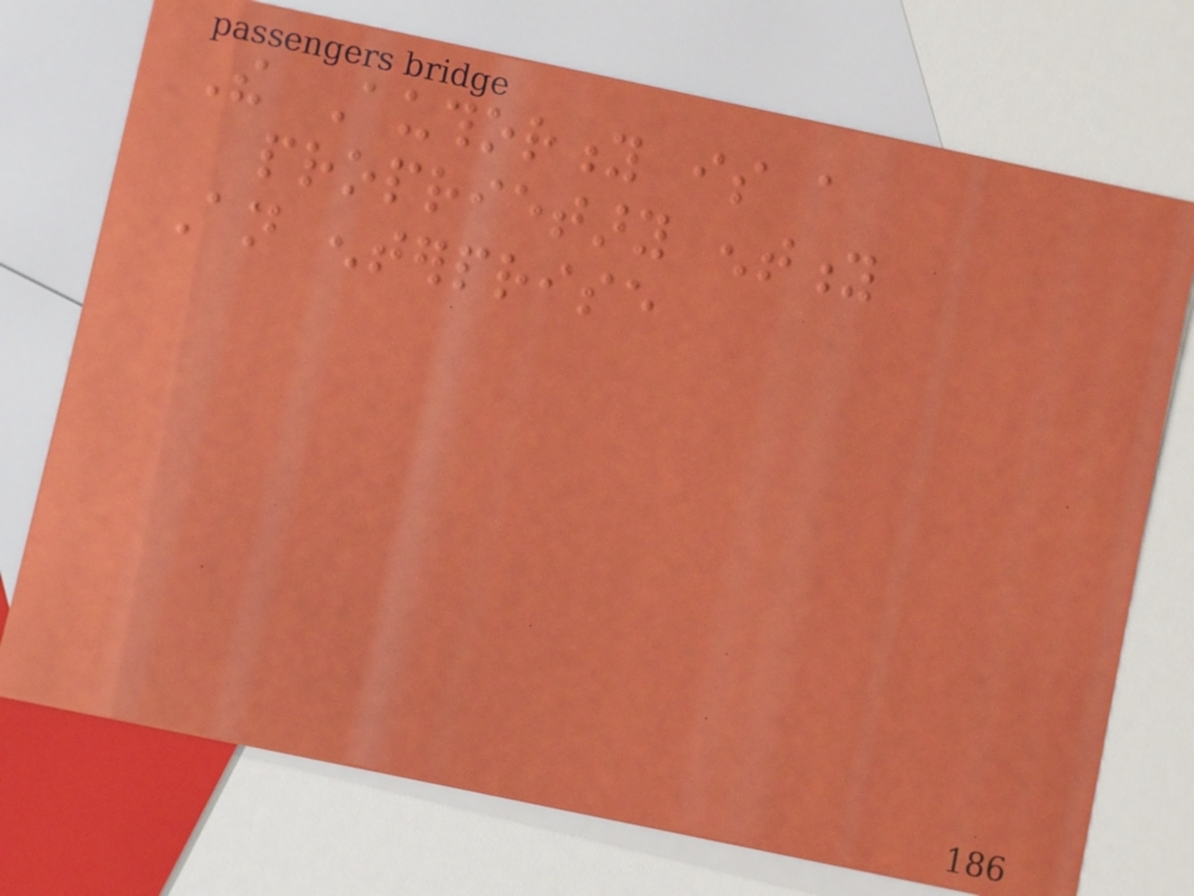The Authority is a
proprietary entity
An enterprise
